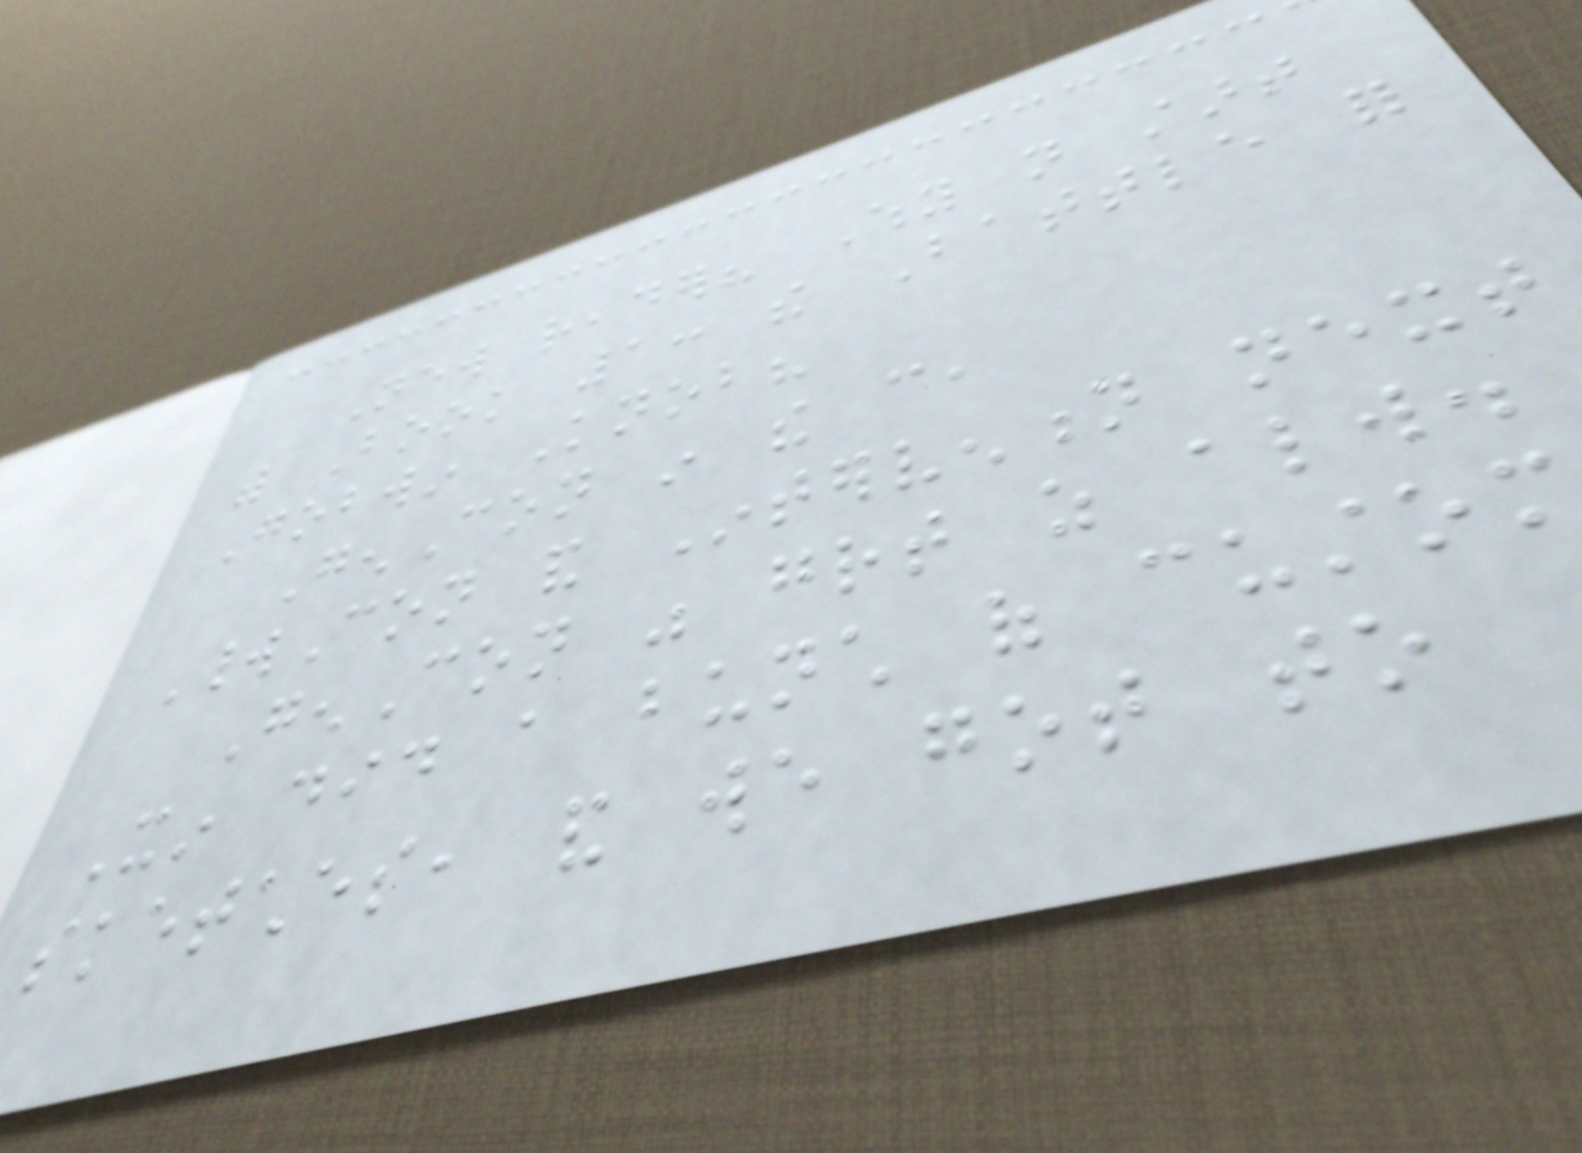New reader? Why not start
with Book 1: the Battle for
Gobwin Knob?
GenCon in the can,
WorldCon and Intervention next
GenCon was great as always.
Xin did a bunch of custom
sketches, and we got to
